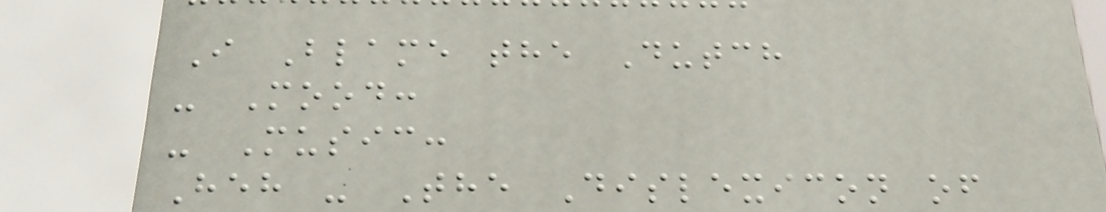I Blame the Dutch
- Mood:
- Music:
Heh - The Dislexicon of
